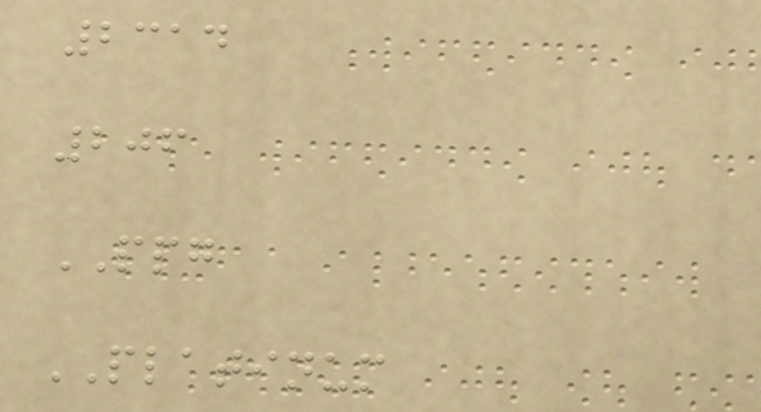2314
206
PPG
PLATINUM
